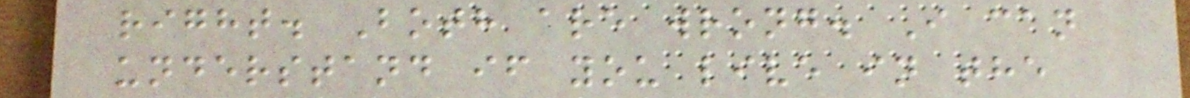right. Both are wrong. I can
understand if you live in the
